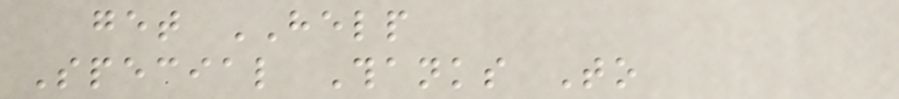get HELP
Special Thanks To
